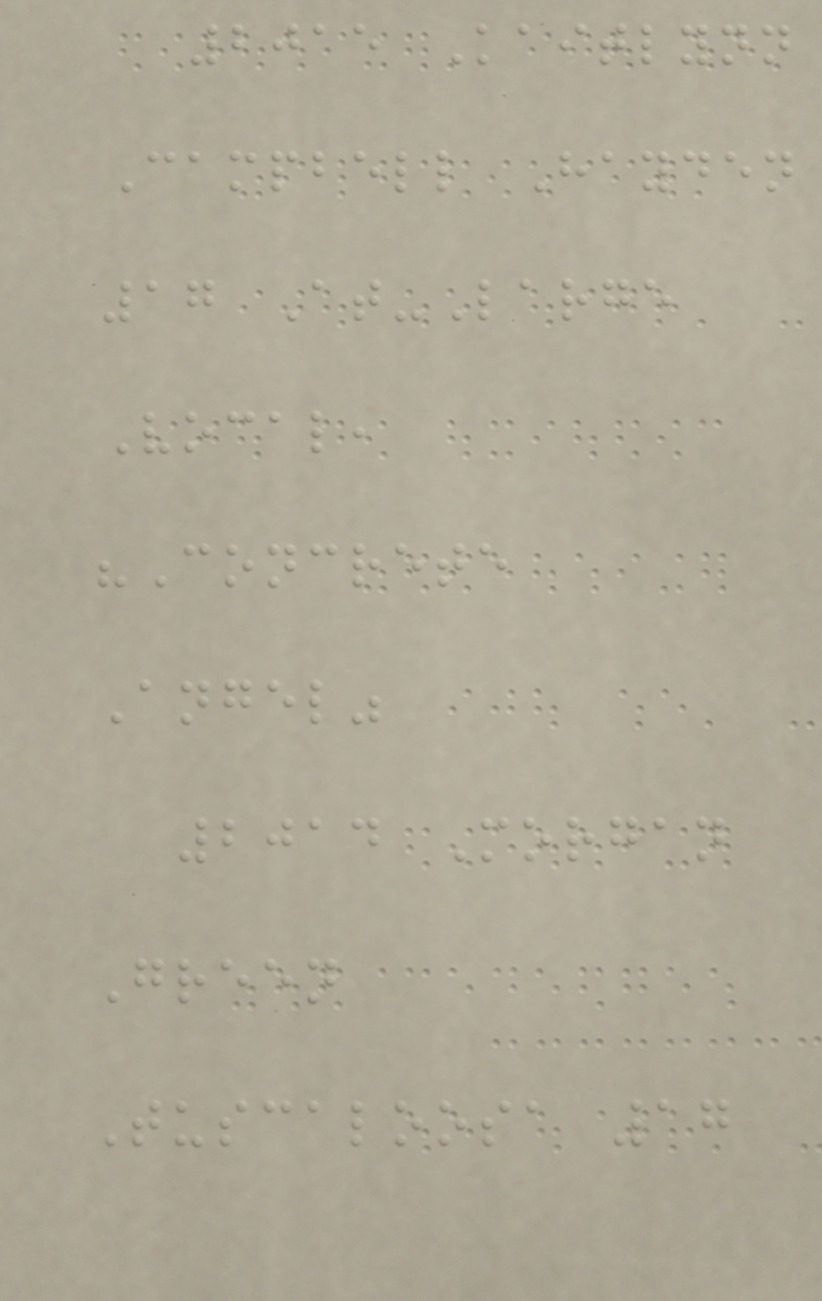2015 Kaitlynn
Campbell Hayden
17 At-Large
Vocal,
"Concrete
Angel"
2014 Morgan
Green
Tuscaloosa 17
